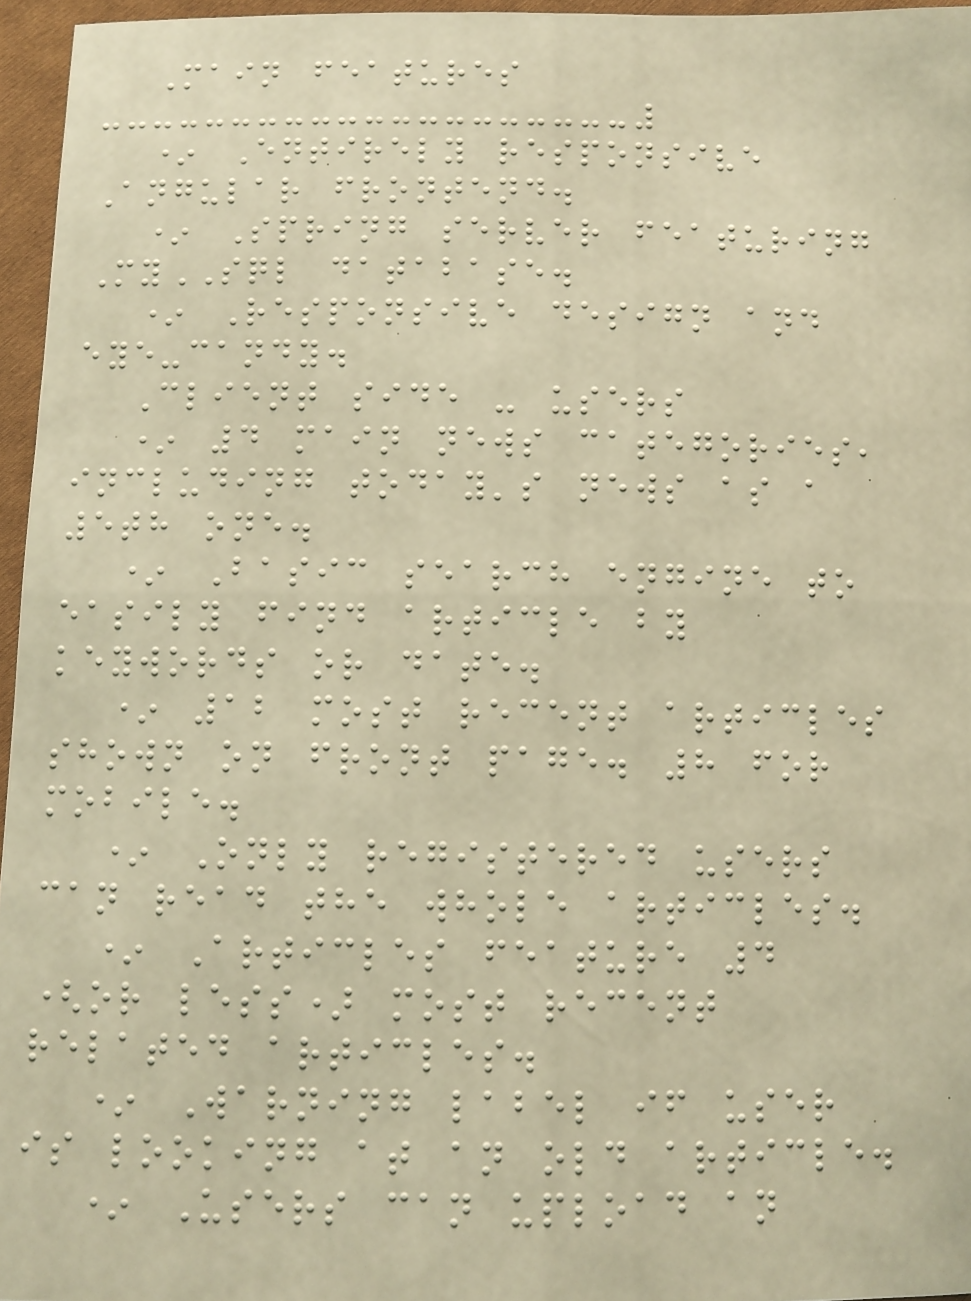Main features
* Entirely responsive
Angular frontend.
* Spring server featuring
MySQL database.
* Responsive design and
eye-candy.
Client side - users
* 4 main news categories,
including today's news as a
5th one.
* Basic search engine to
easily find article by
keywords or date.
* 12 most recent articles
shown on front page. 8 for
mobile.
* Only registered users
can read the whole articles.
* Articles feature 4
(or less) most recent
related articles.
* Warning label if user
is looking at an old article.
* Users can upload an
